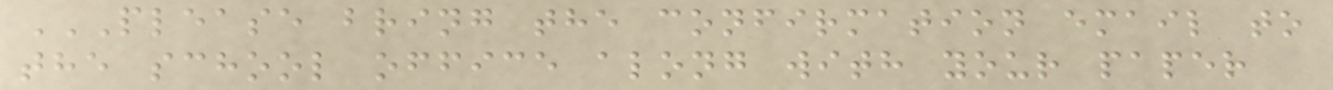PLEASE BRING THE CONFIRMATION EMAIL TO
THE SCHOOL OFFICE ALONG WITH YOUR PAPER
